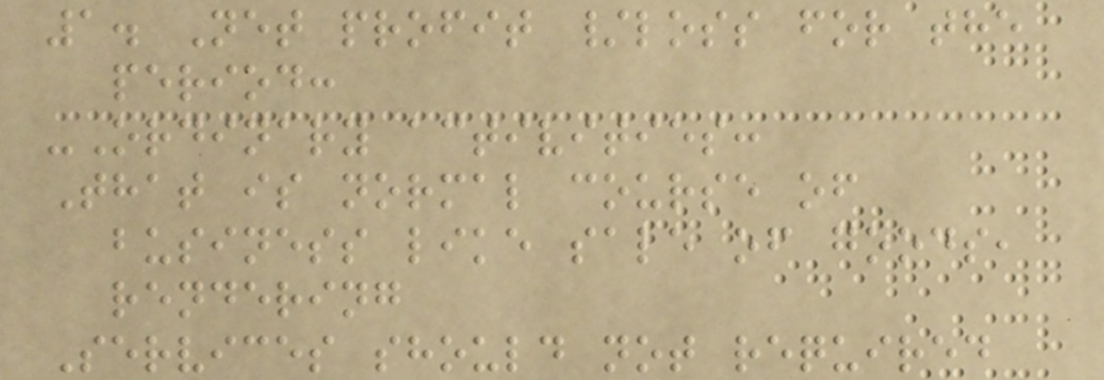1. Net profit /loss for the
period:
-Ordinary activities:
That is normal course of
business like sale of goods,
rendering
Services should not required
